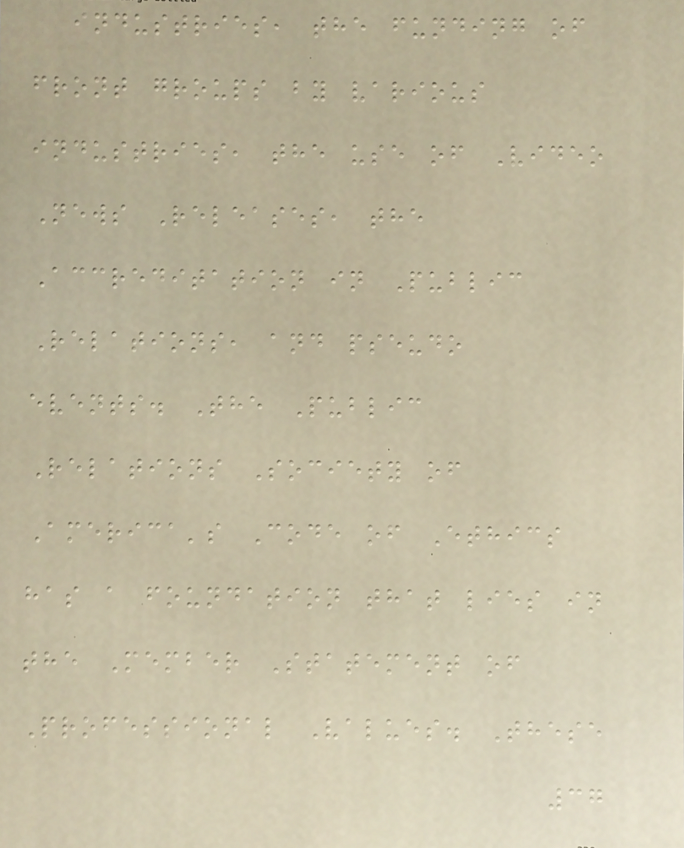industries, the funding of
front groups by various
industries, the use of Video
News Releases, the
Accreditation in Public
Relations, and pseudo
events. The Public
Relations Society of
America's Code of Ethics
has a foundation that lies in
the Member Statement of
Professional Values. These
37
